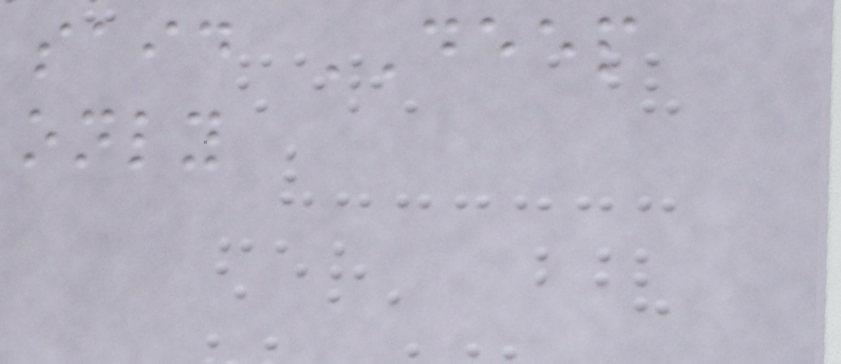said DEEP
only
